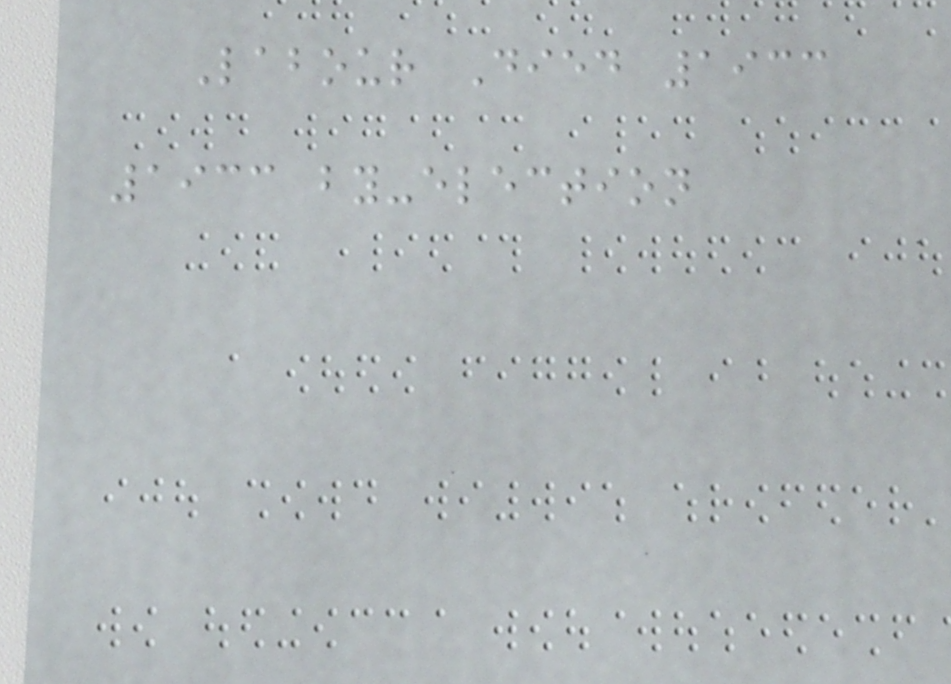Labour Died 1933
1933 by-election
